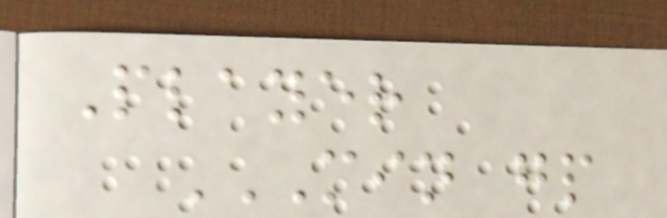Player
MIN GP
